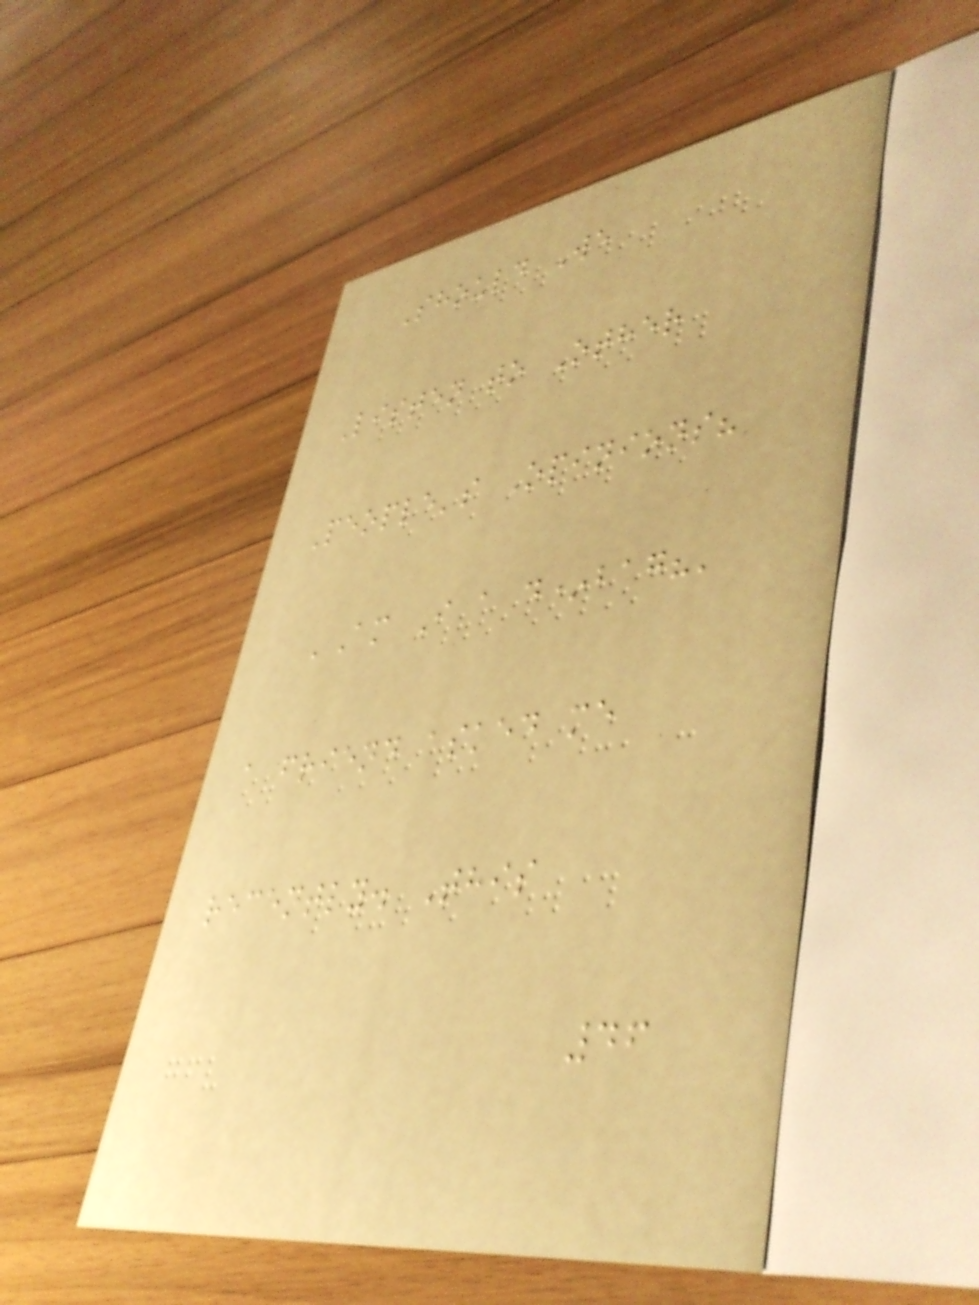Should We
Listen to Other
People's Opinions?
'Am I a d*bag?'
a friend asked me
recently. This
46
